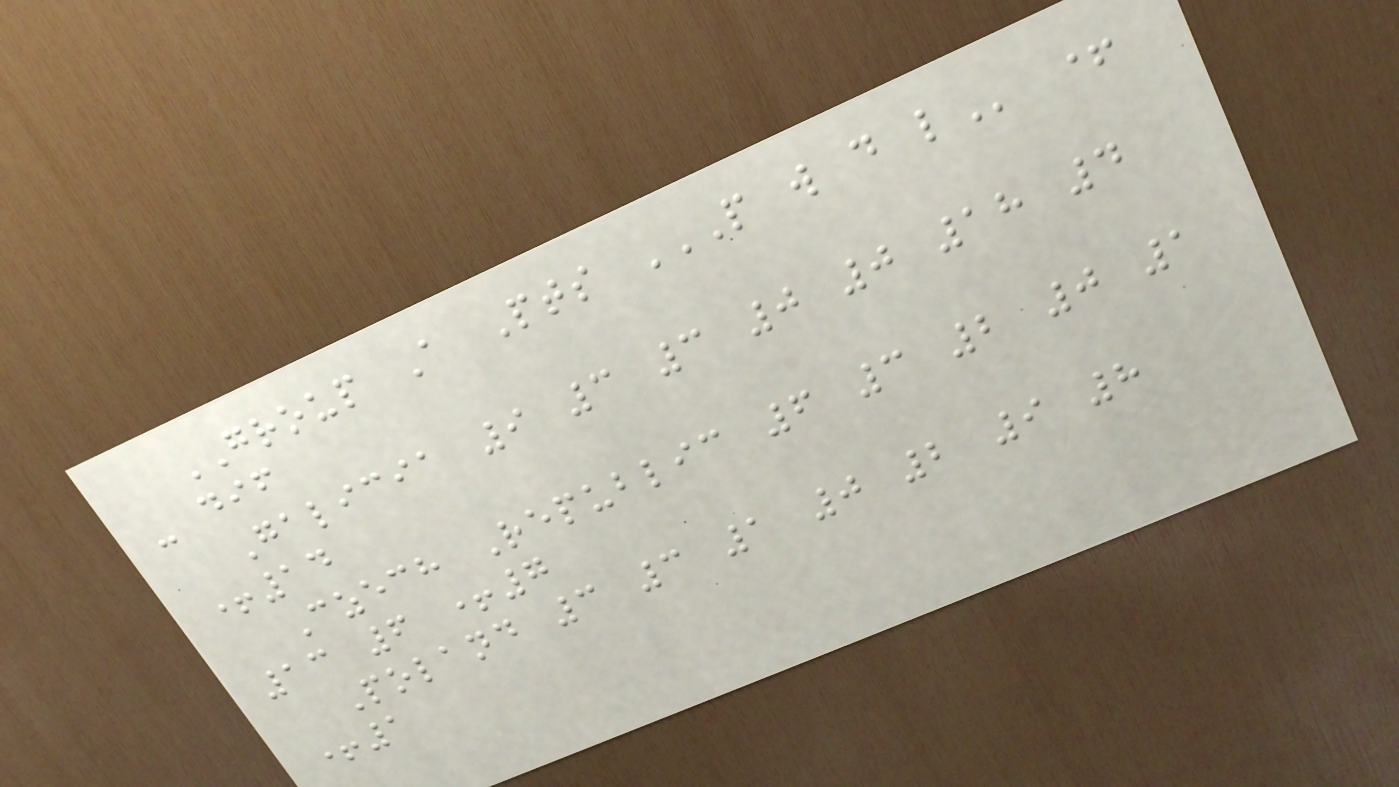GROUP A Pts P W D L +
- dif
Galicia 9 3 3 0 0 18 4
+14
Czech Republic 6 3 2 0 1
13 6 +7
Poland 3 3 1 0 2 9 8
+1
